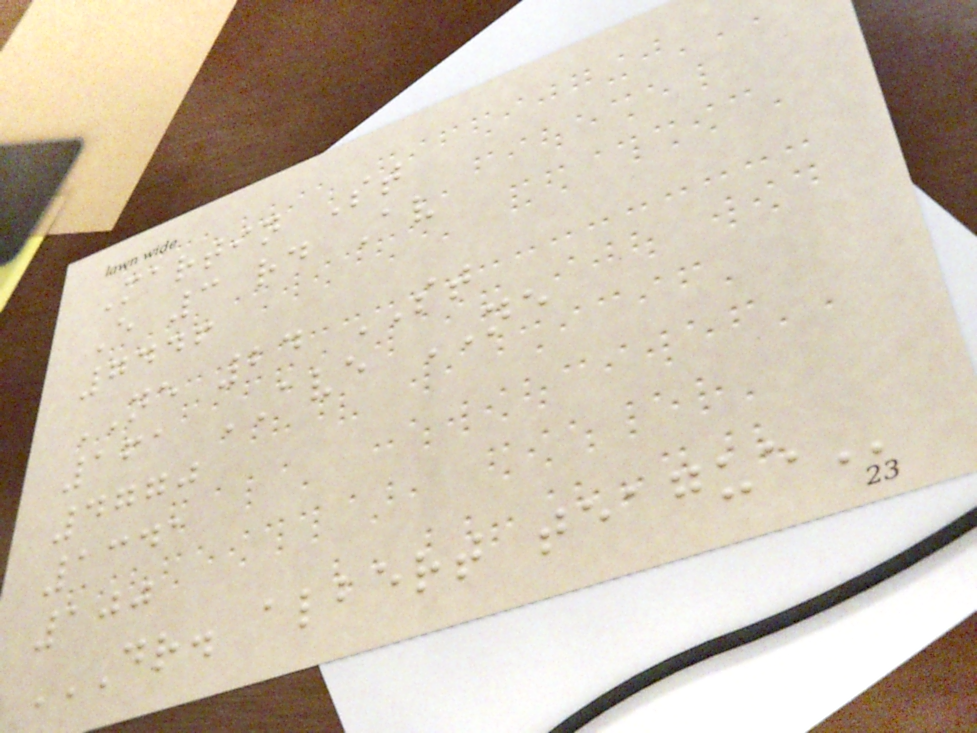Martin St
E 3 rd Av
7446
NE 24 ST
161 AVE NE
4770
1341
100
DR. ALBERT TEAGUE
